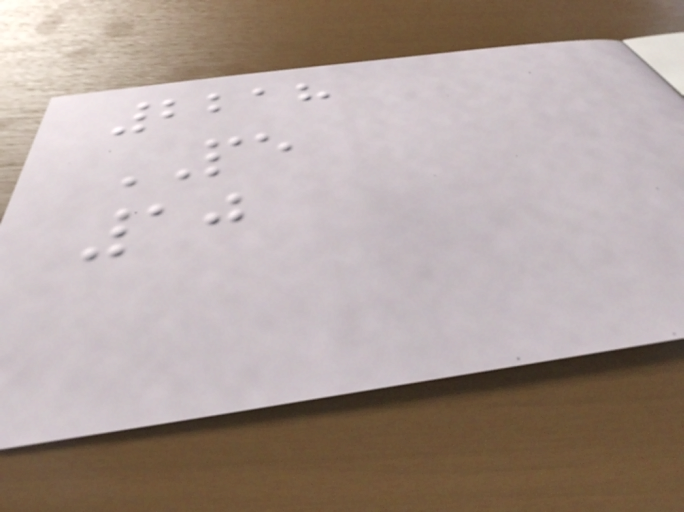2218
PE
10
